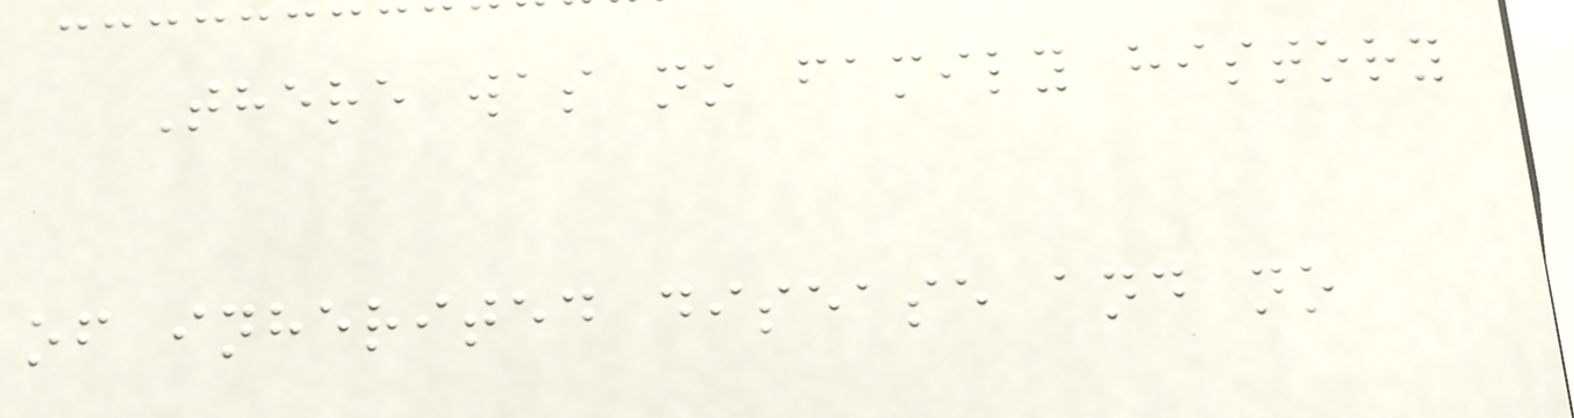There was no family history
of inherited disease and no
